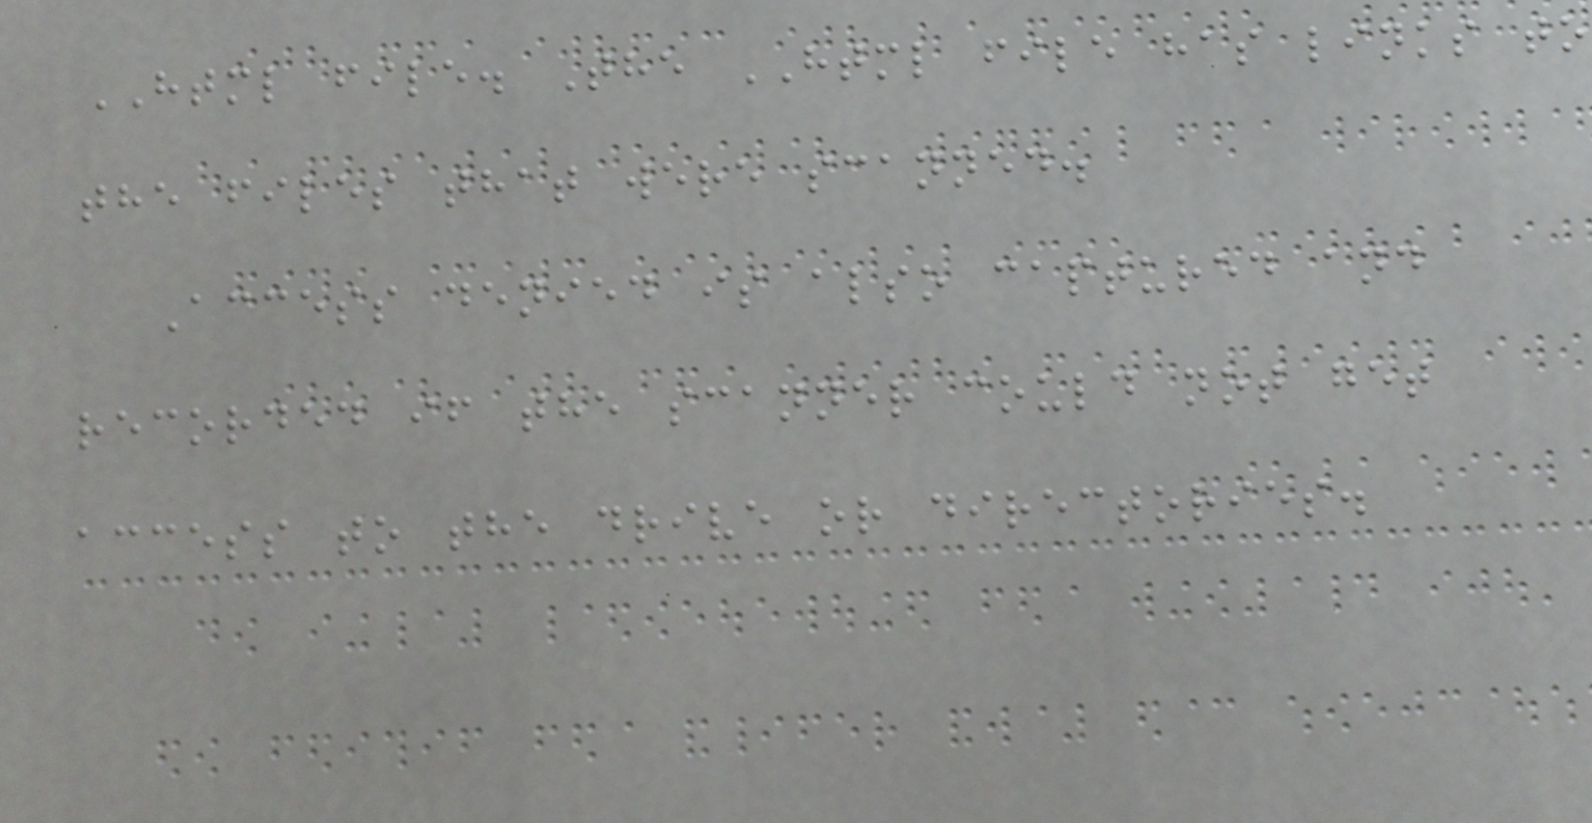HTML file. The HTML file has links to
the files that were scanned.
Access denied is also captured and
recorded if the scanner could not get
access to the drive or directories.
